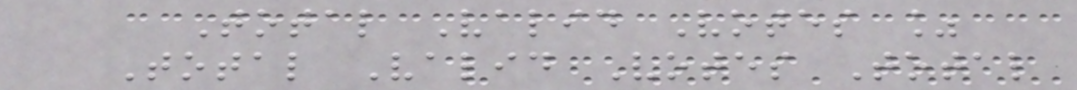Total Valid Votes %
Total Valid Votes Total
